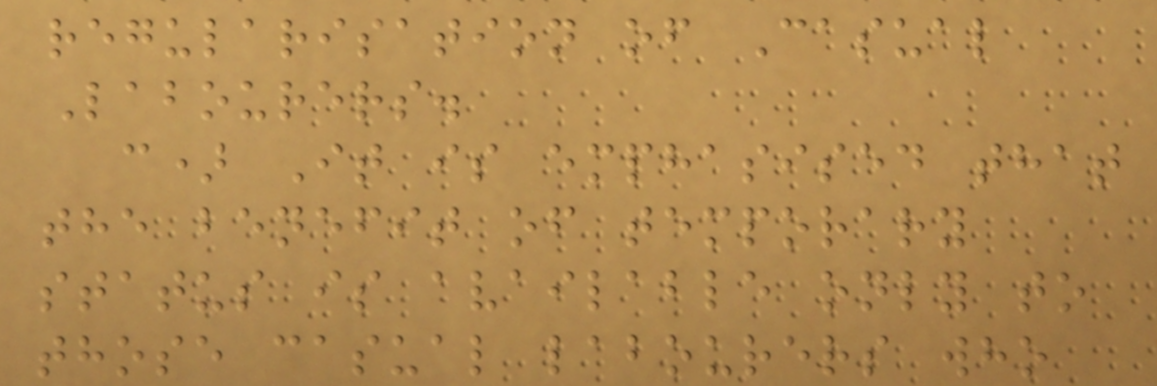regularisation of Casual
Labourers.
c) It is emphasised that
the benefit of temporary
status is available only to
those casual labourers who
